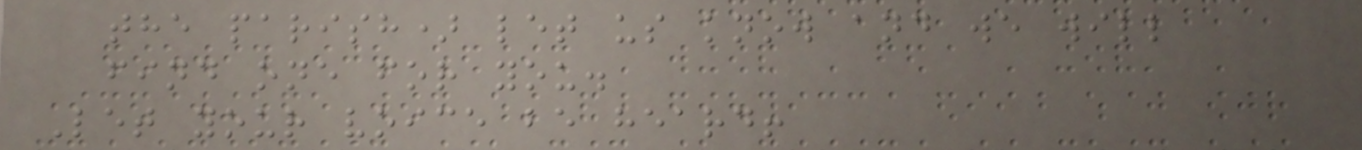the parish) let us know and we will
find one for you.
Let your voice be heard!
